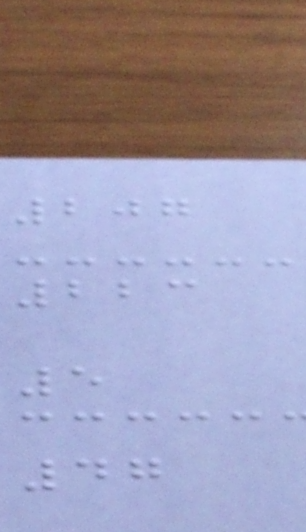207
223
5
47
